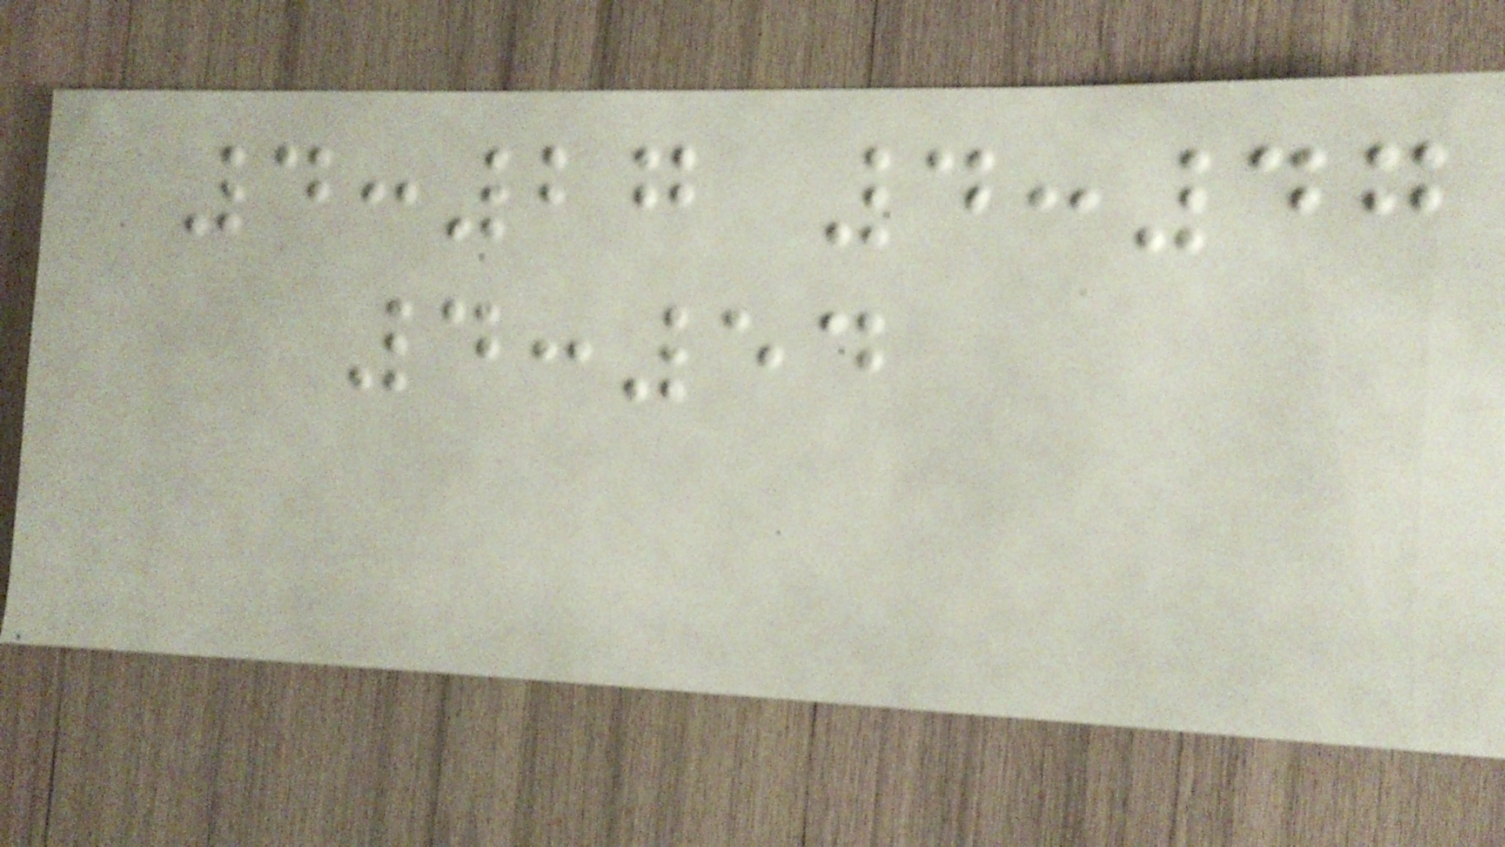4:27 4:47
4:54
